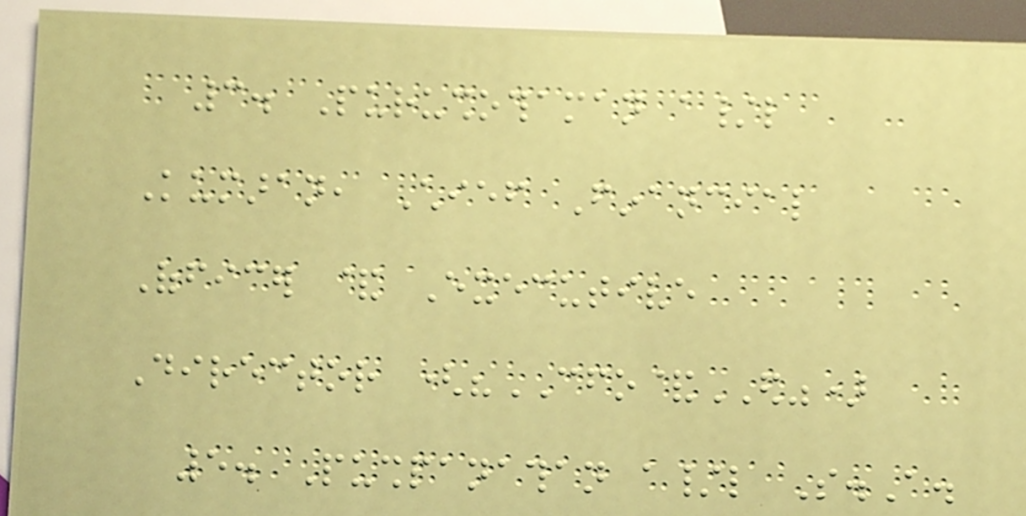3. Purushothaman a/l
Kumaran, Chief Financial
Officer & Executive
Director ("CFO&ED")
5. Pushpanathan a/l S.A.
